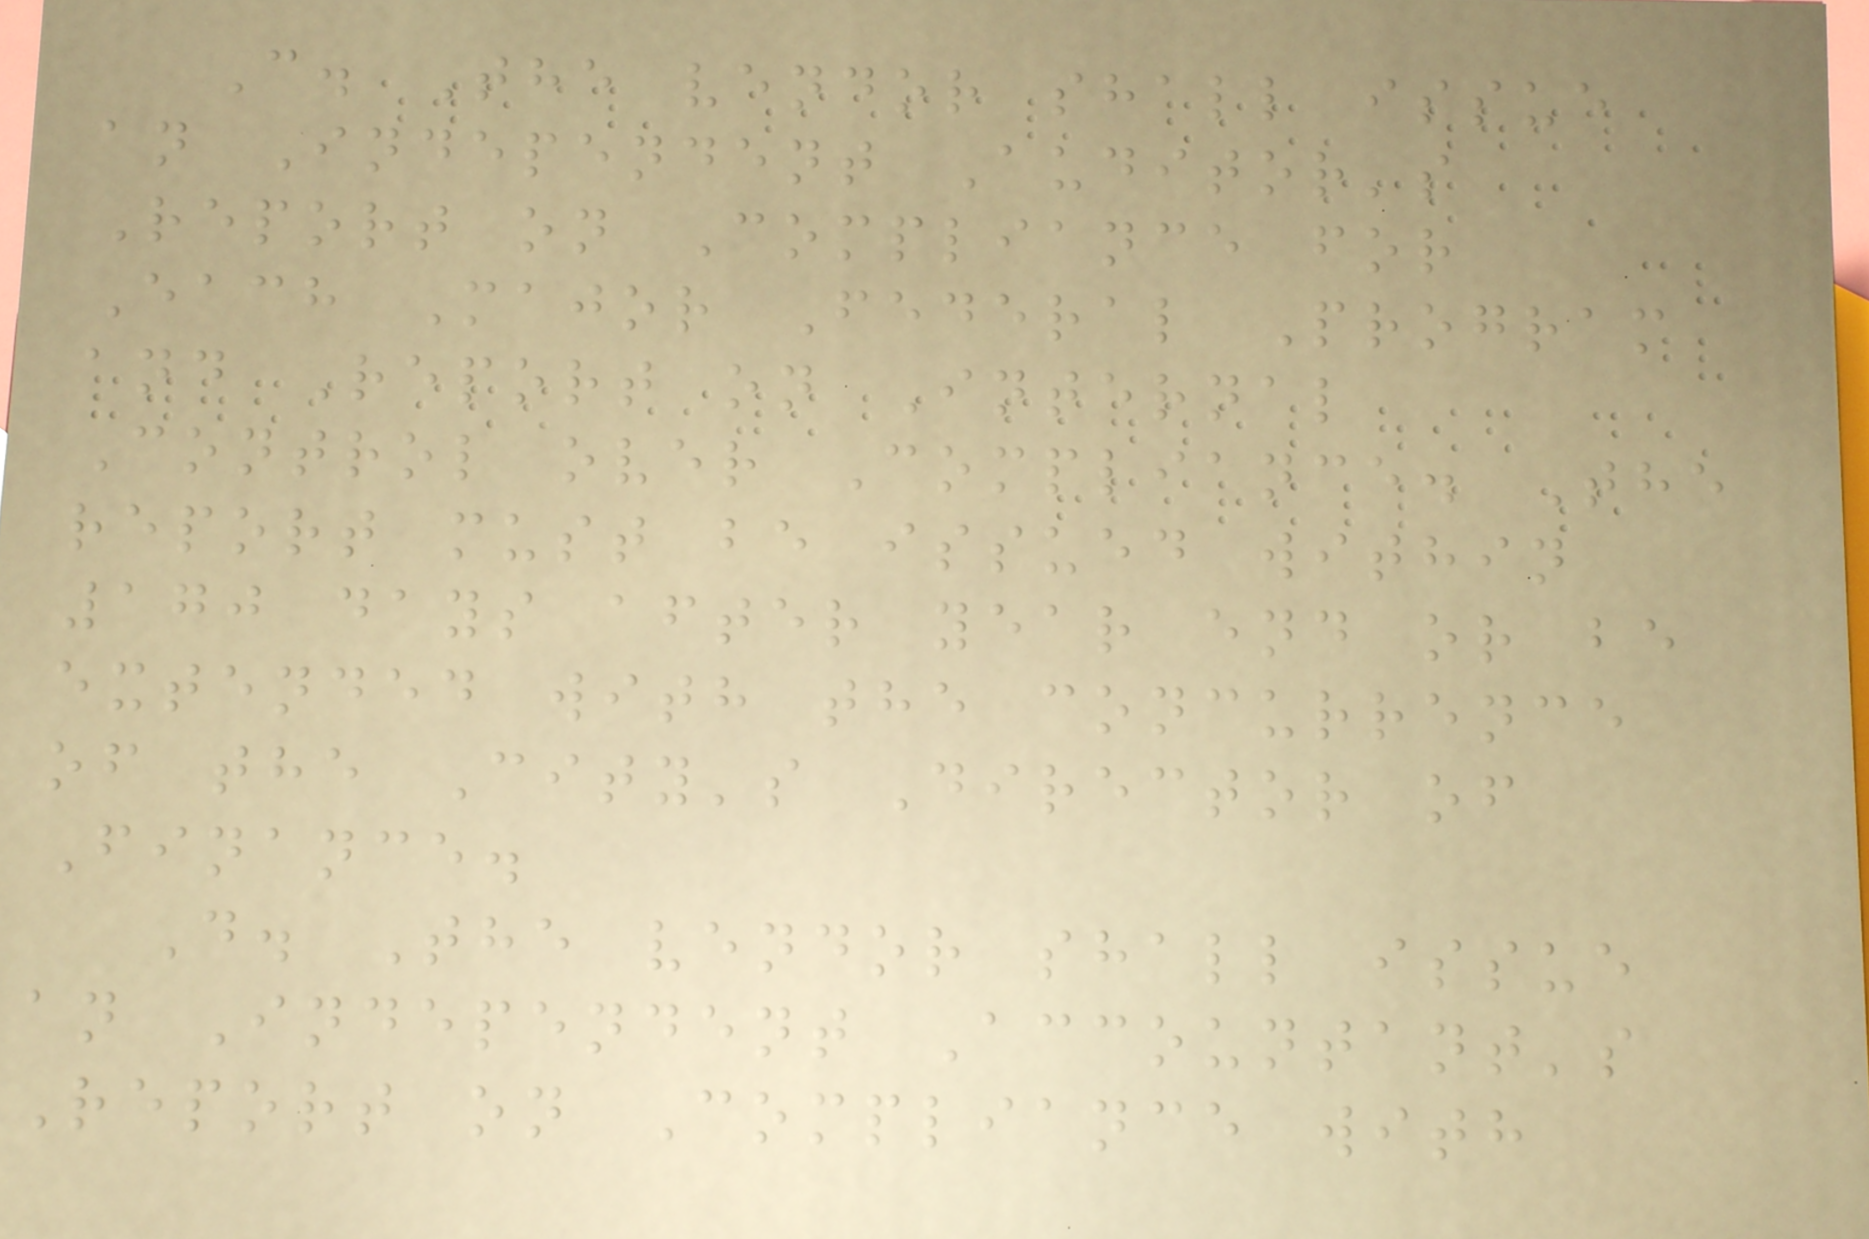C. The vendor shall issue
an Independent Auditor's
Report on Compliance for
Each Major Federal Program
and Report on Internal
Control over Compliance. The
report must be issued within
170 days after year end or be
extended with the concurrence
of the City's Director of
Finance.
D. The vendor shall issue
an Independent Accountant's
Report on Compliance with
